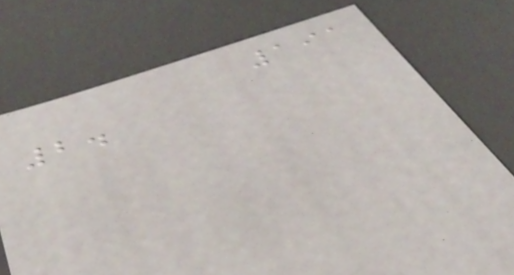191
2.
